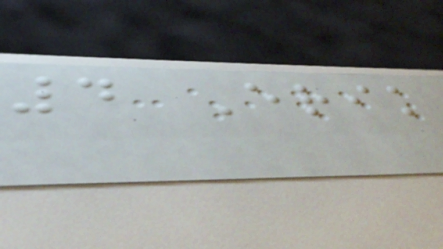4 Erik
